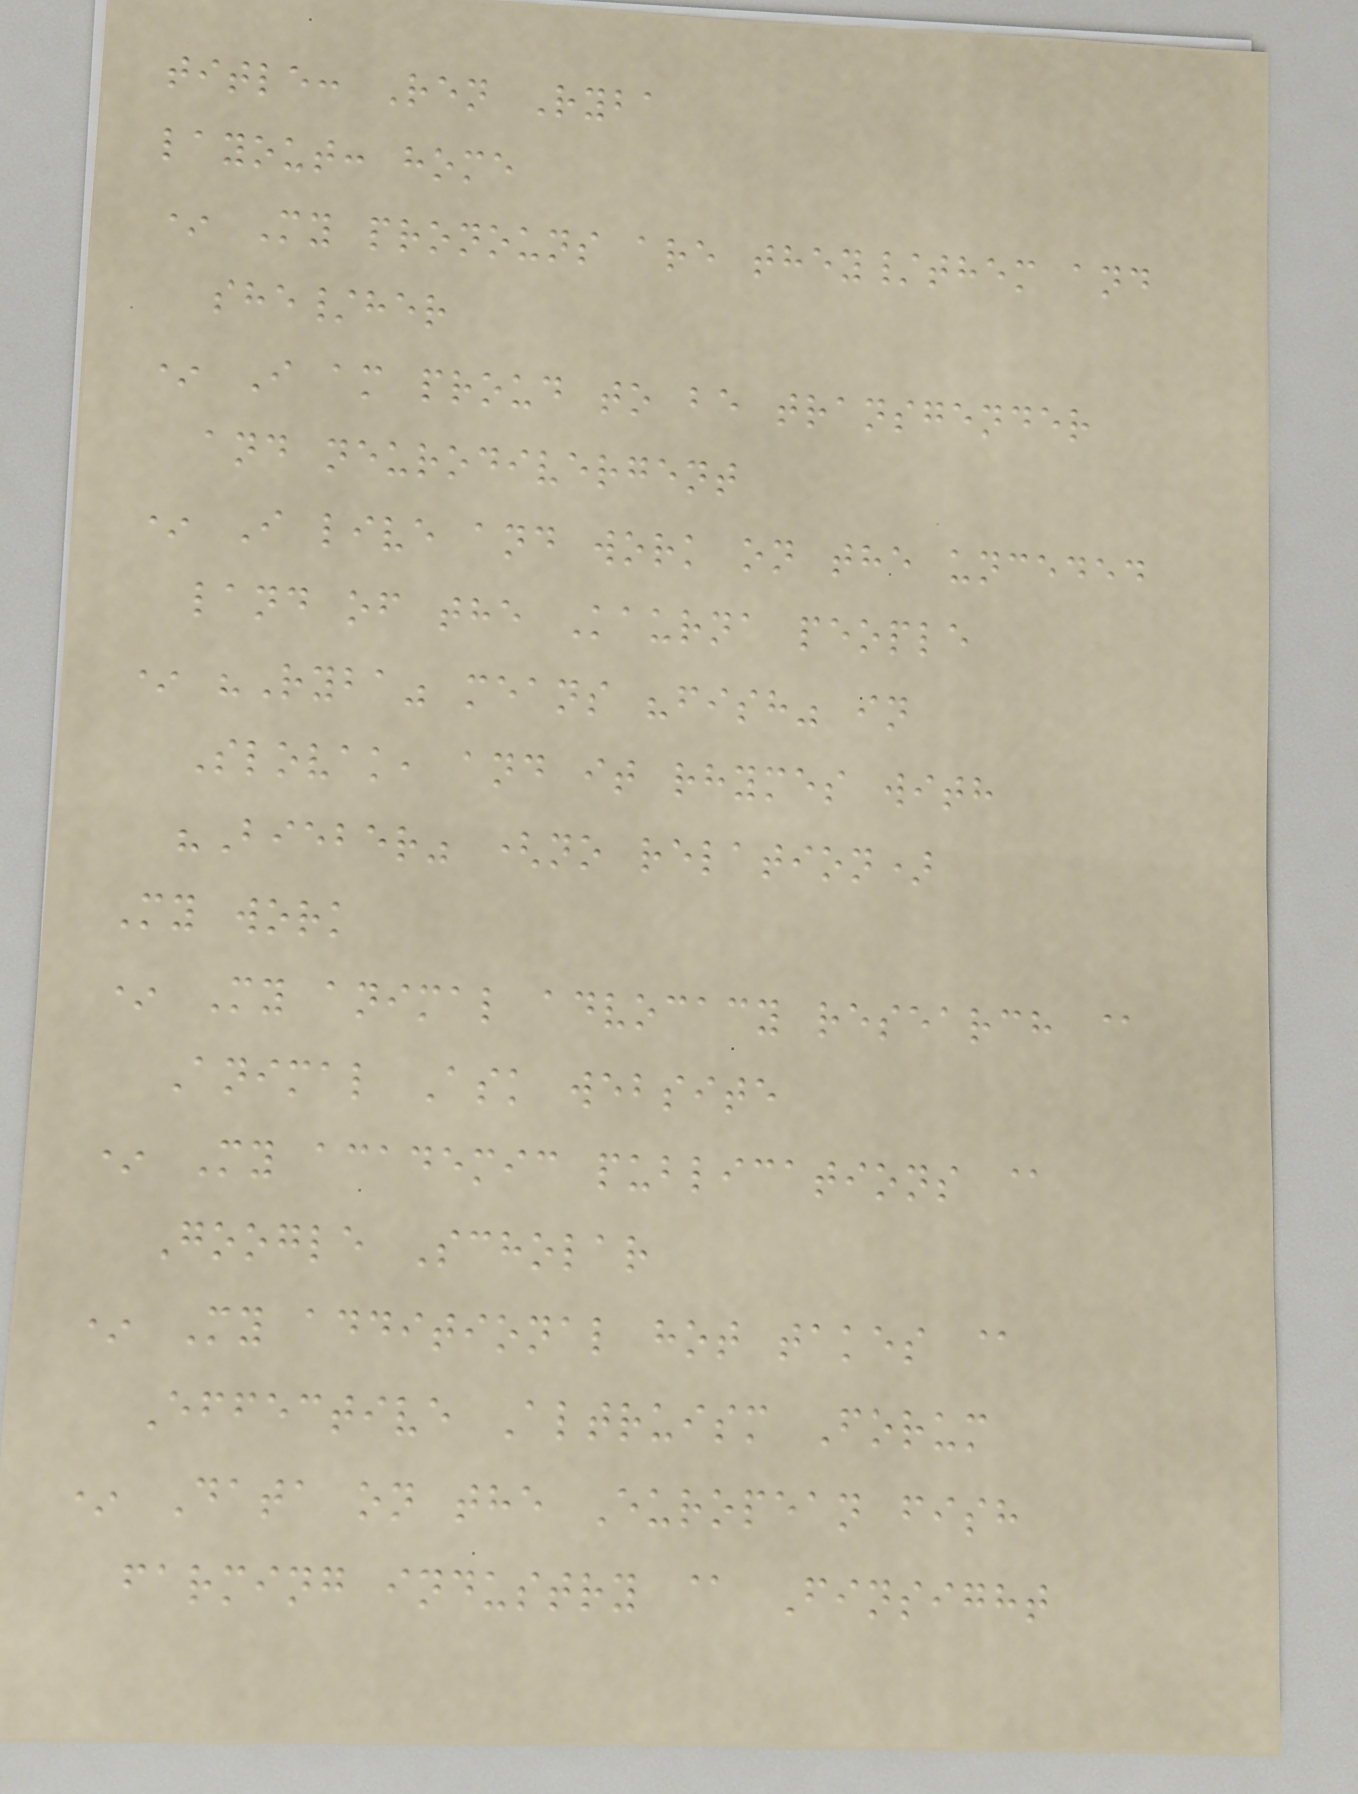title: Ren Ryba
layout: home
* My pronouns are they/them and
she/her
* I am proud to be transgender
and neurodivergent
* I live and work on the unceded
land of the Kaurna people
* "Ryba" means "fish" in
Slovak, and it rhymes with
"Bieber" (no relation)
My work
* My animal advocacy research @
Animal Ask website
* My academic publications @
Google Scholar
* My additional hot takes @
Effective Altruism Forum
* Data on the European fish
farming industry @ Finsight
